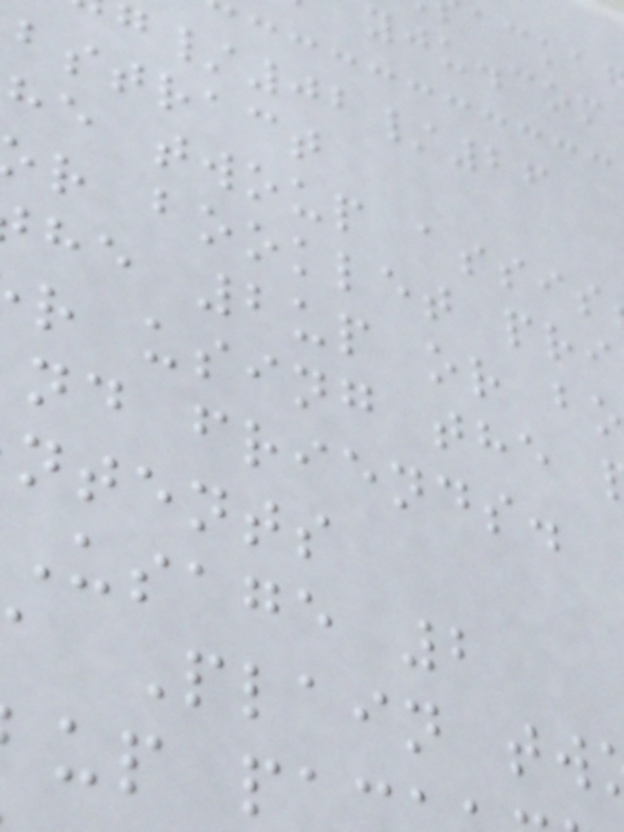yju.com
/02/26
bstract
he twoup assis
r booklet pri
he 2up or b
r using the
nd friends.
ntents
Usage 2
Plain tw
up p
